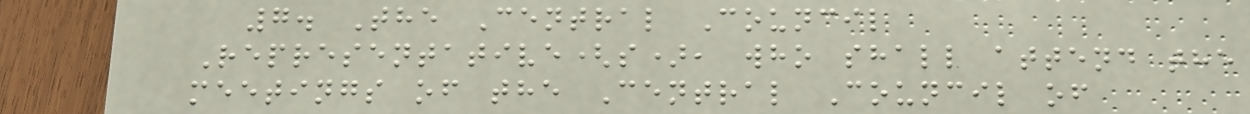7. The Central Council
Representative(s), who shall attend the
meetings of the Central Council of
